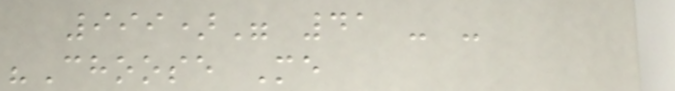999)" 41 - -
"Choose Me
